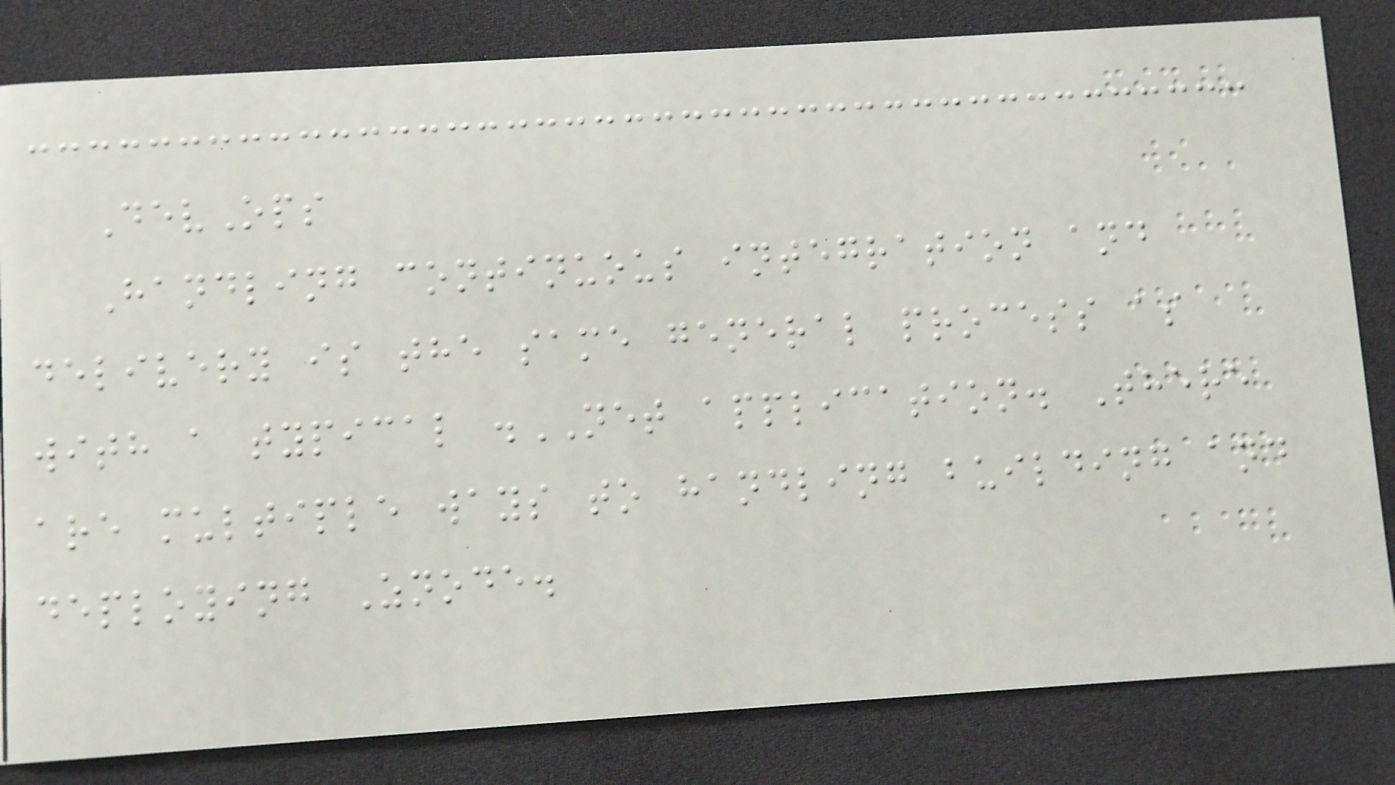DevOps
Handling continuous integration and
delivery is the same general process as
with a typical .NET application. There
are multiple ways to handling building and
deploying Znode.
